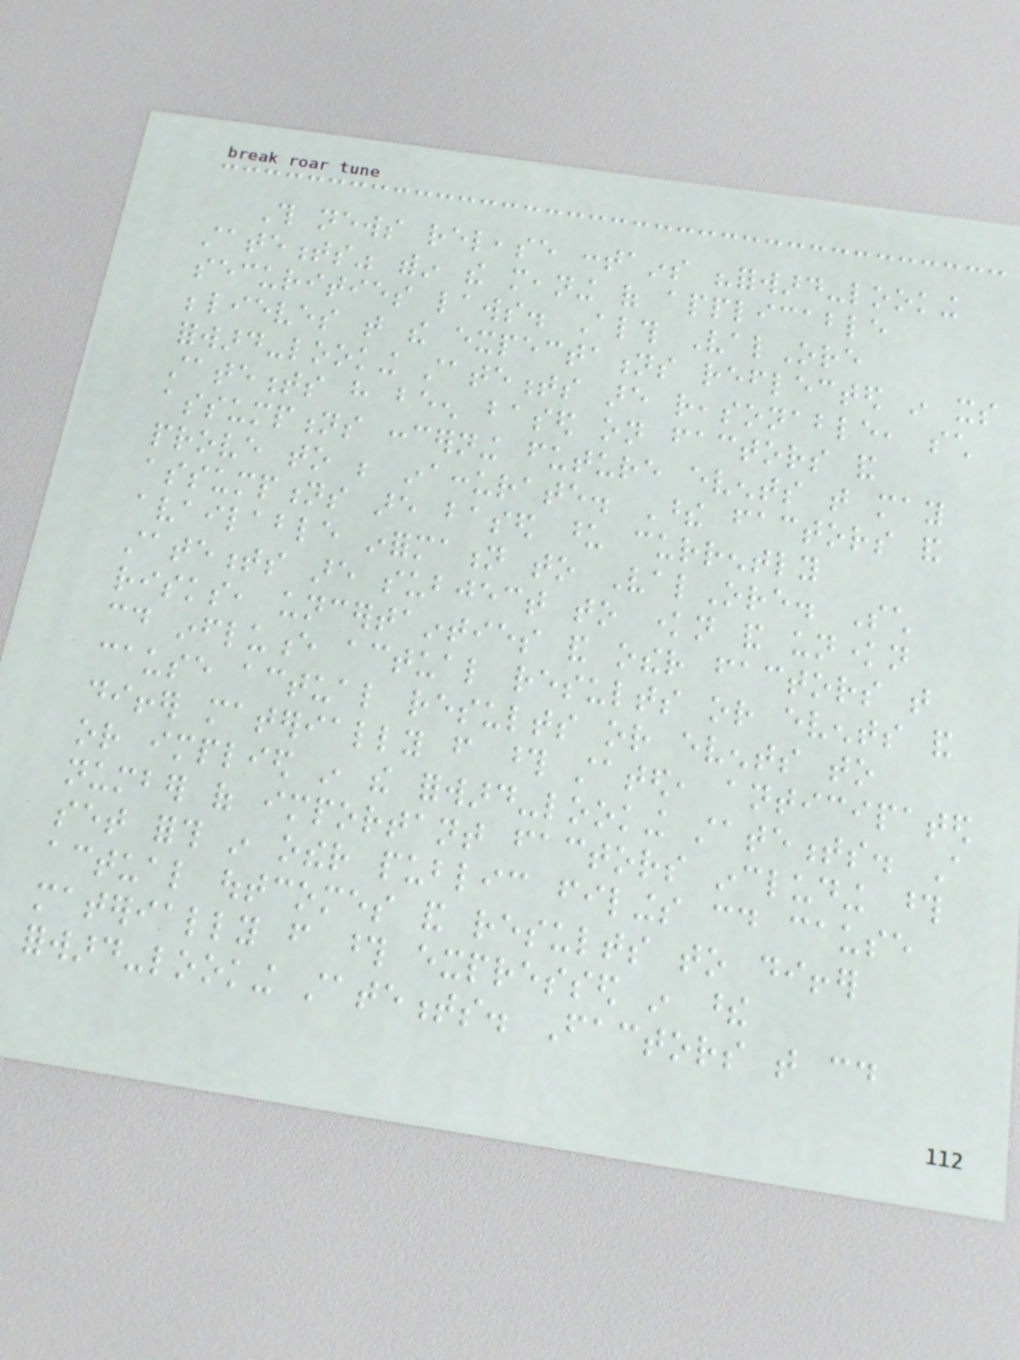This news release contains "forward-looking
statements" within the meaning of applicable
securities laws. Although ValOre
believes that the expectations reflected in its
forward-looking statements are reasonable, such
statements have been based on factors and
assumptions concerning future events that may
prove to be inaccurate. These factors and
assumptions are based upon currently
available information to ValOre. Such
statements are subject to known and unknown
risks, uncertainties and other factors that
could influence actual results or events and
cause actual results or events to
differ materially from those stated, anticipated
or implied in the forward-looking statements. A
number of important factors including those
set forth in other public filings could cause
actual outcomes and results to differ
materially from those expressed in these
forward-looking statements. Factors that could
